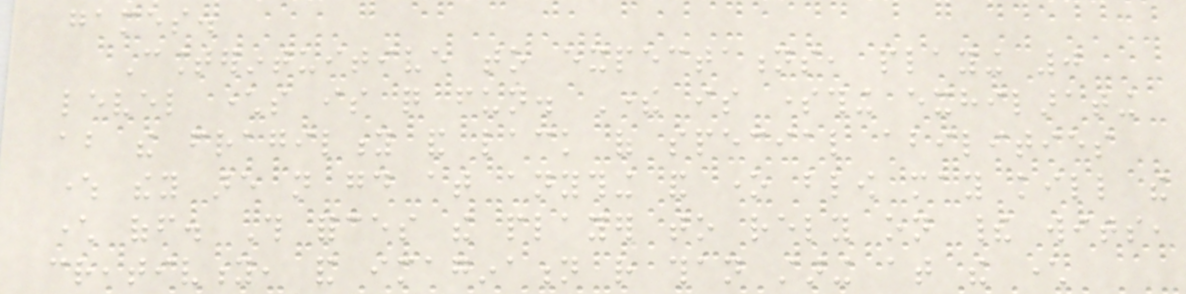games.
Counterintuitive to expectations, playing 0
level characters is quite fun. There is something exhilarating
about the fragility and lack of special abilities
where they are not good at anything and one blow may kill the
character off. This forces the player to rely on their wits,
creativity, and imagination rather than staring at the character
